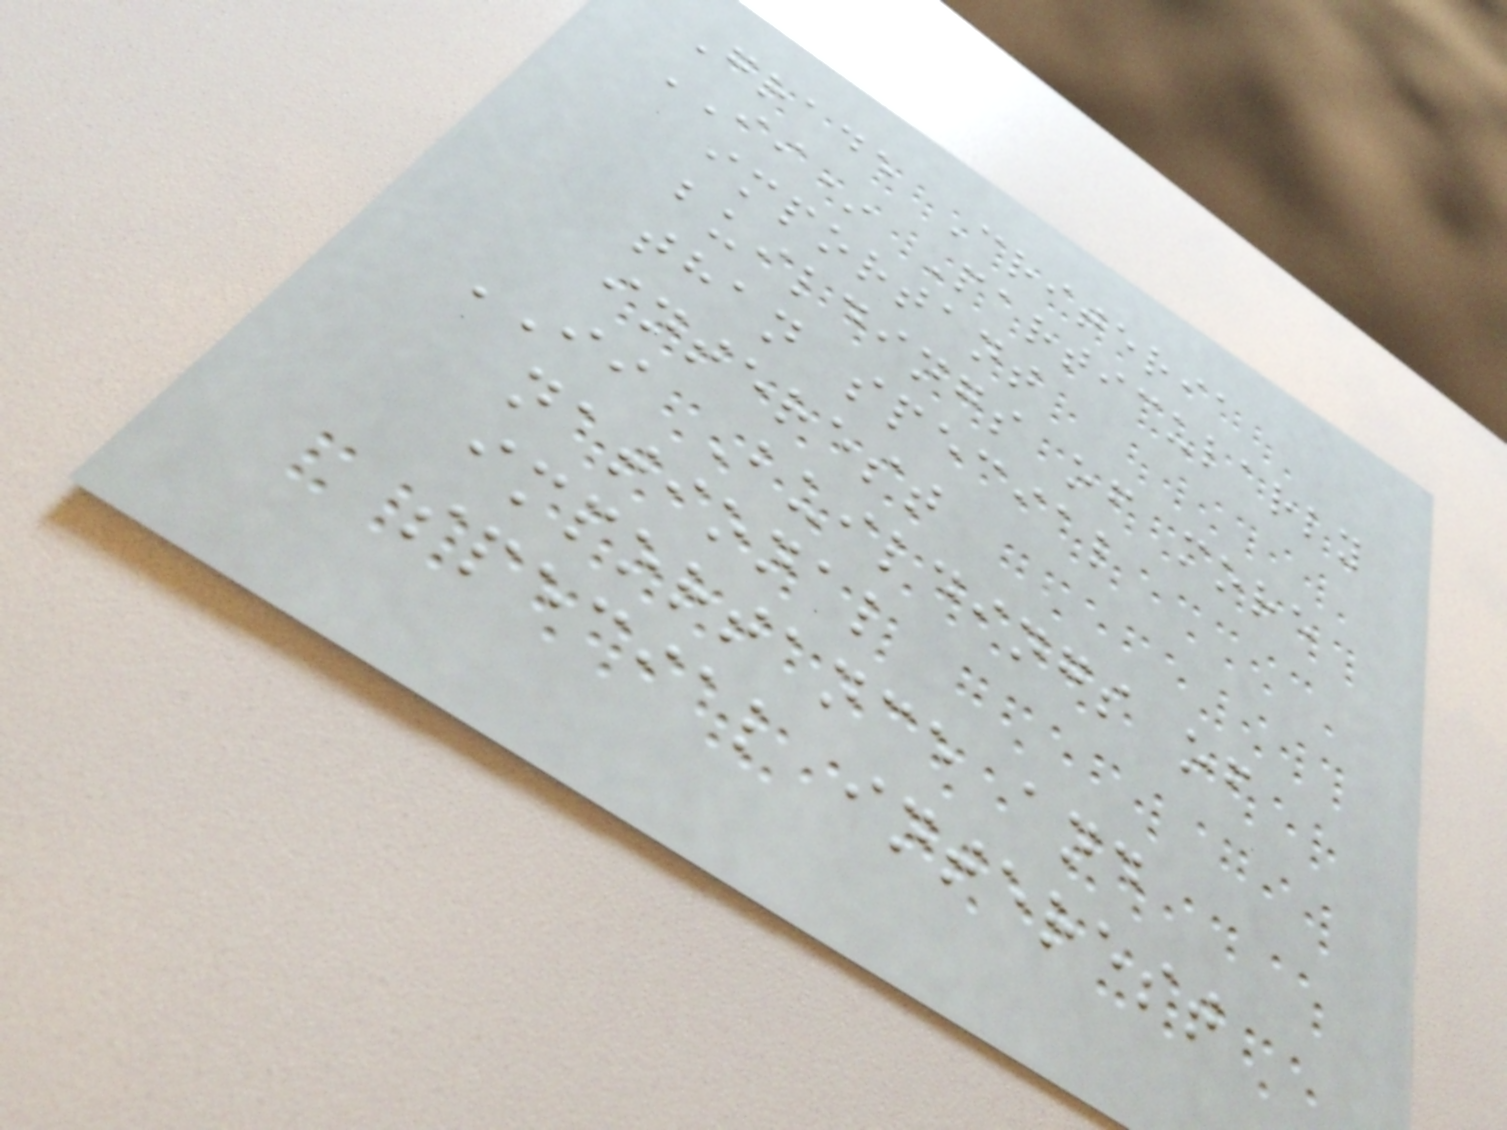Grade Criteria
II* Particularly
important
buildings of more
than special
interest
II Buildings of
national
importance and
special interest
